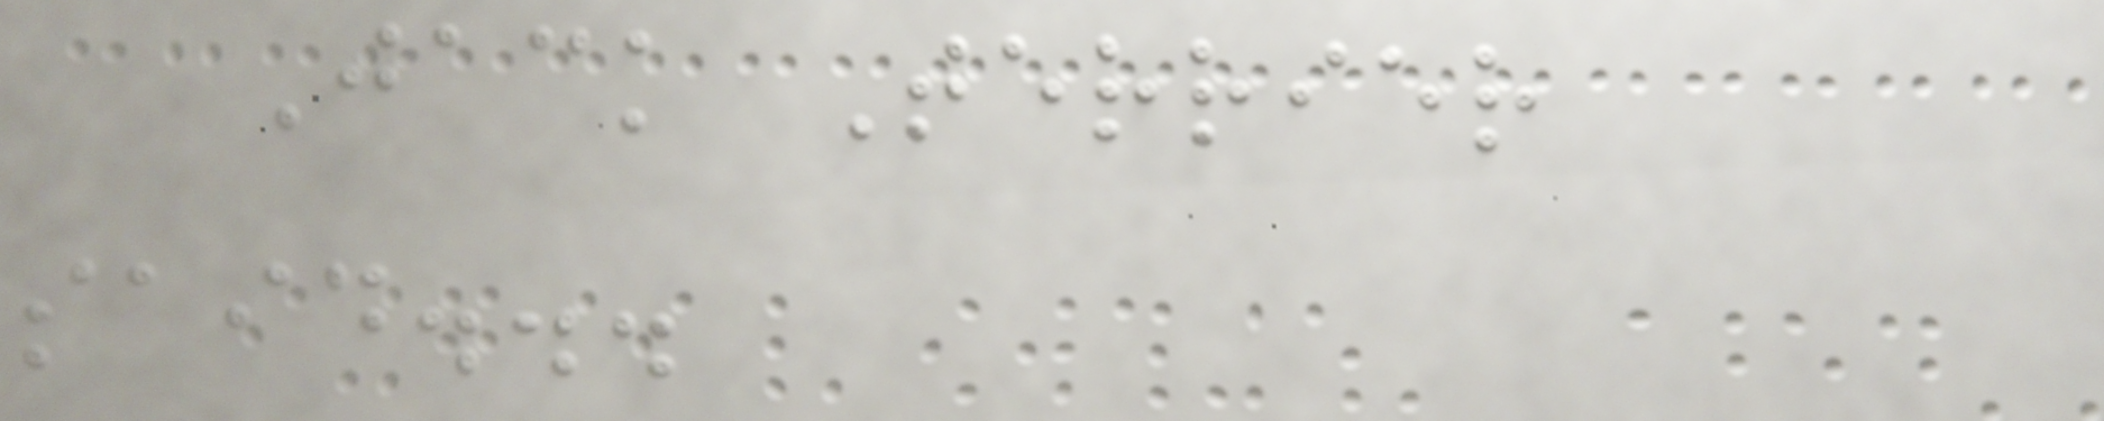Jack Terrier
said...
